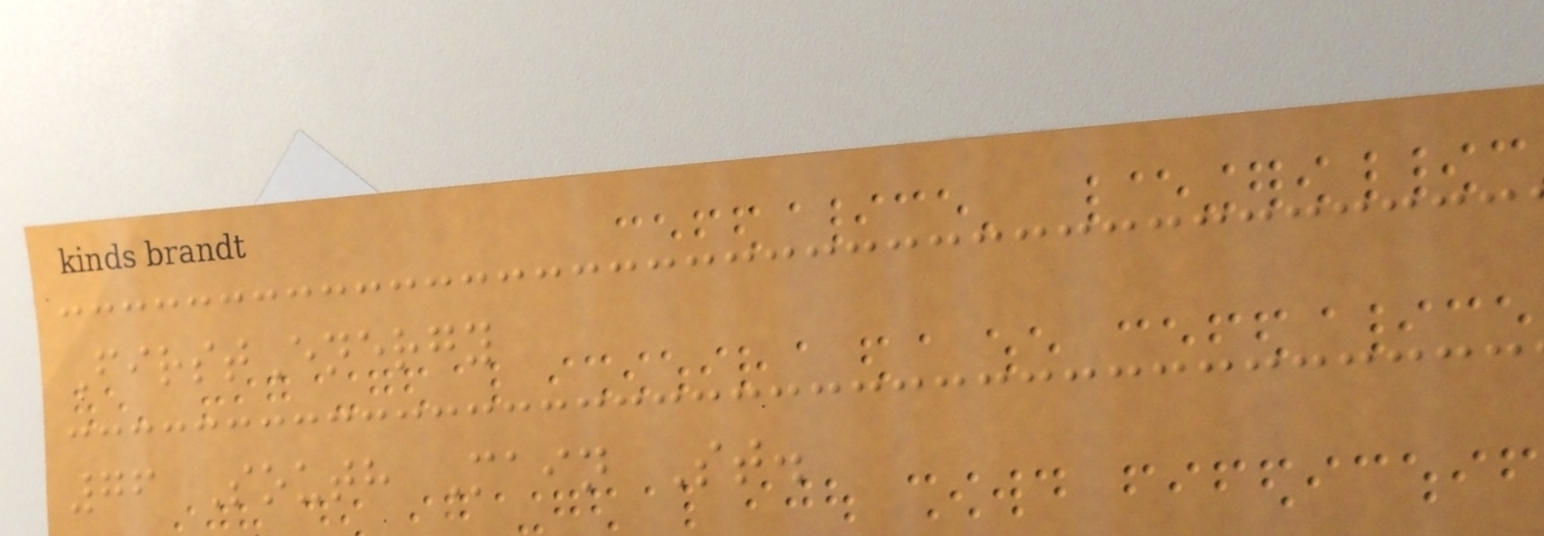FirstEnergy
76 South Main St.
